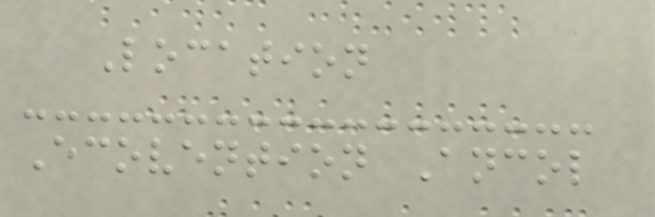Location
Ecovention Ancol
